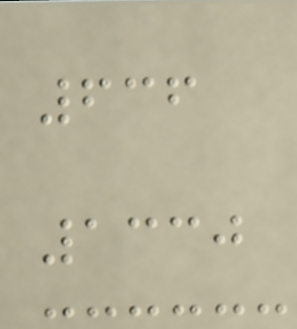636
1330
